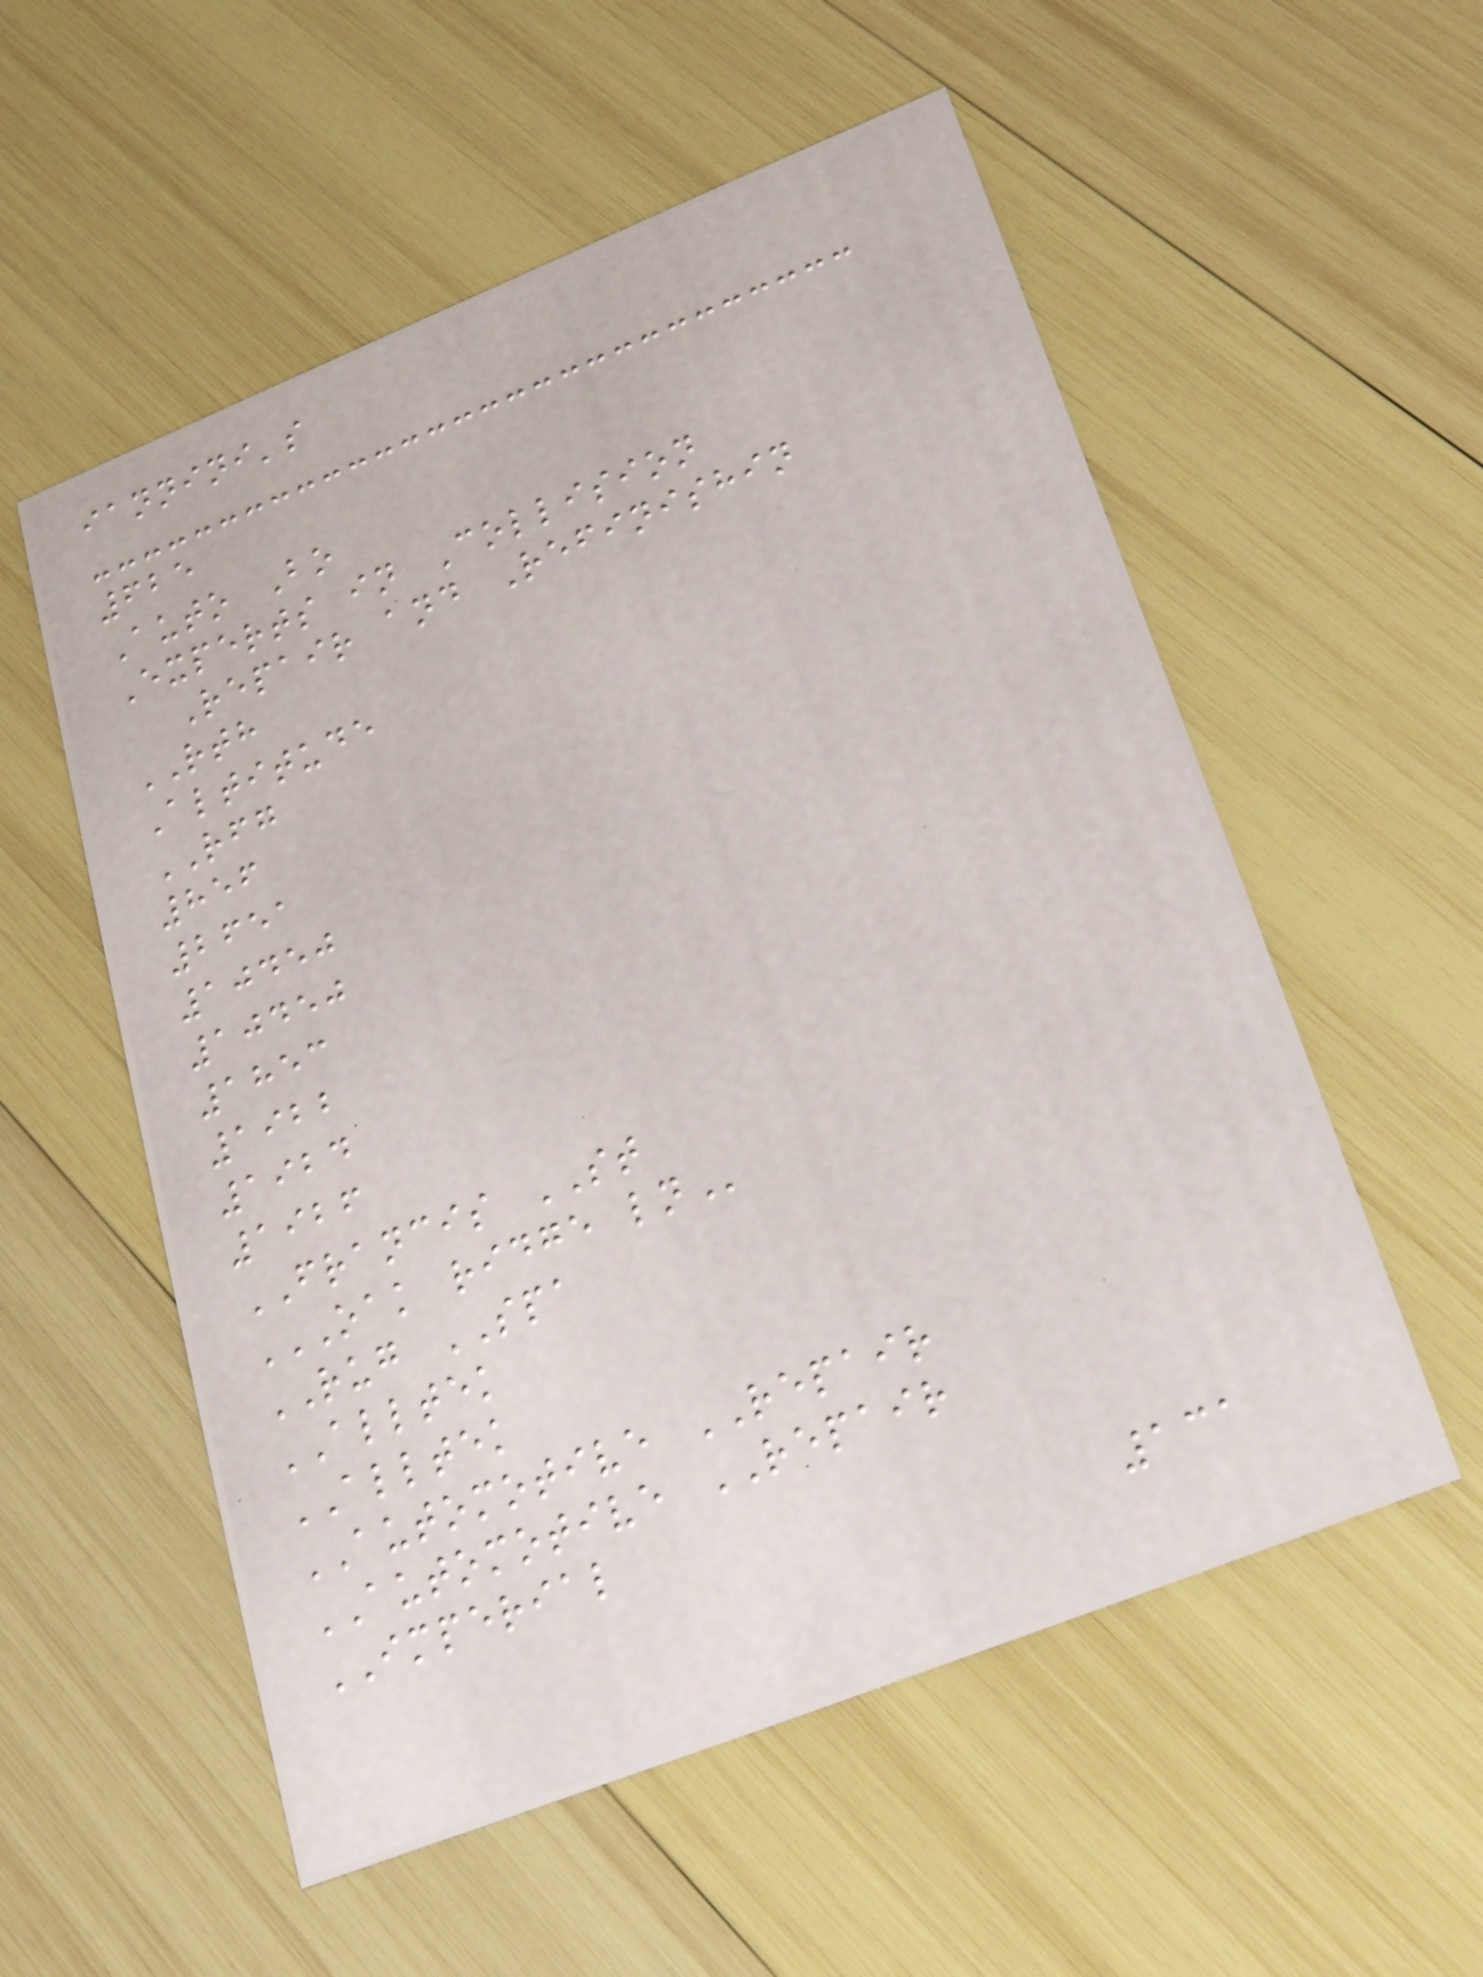iannini's
625
Auto Bo
Experts in Collision
Repair and Refinishin
RTH
Altitude
RFG
856
2651
10450
10450
1853
1922
1924
1926
FRANCIS ST
OAK RIDGE LN
RUG SPA
ALLTEK
ALLTEK
AUTOMOTIVE REPAIR
AUTOMOTIVE REPAIR
IMPERIAL
131
